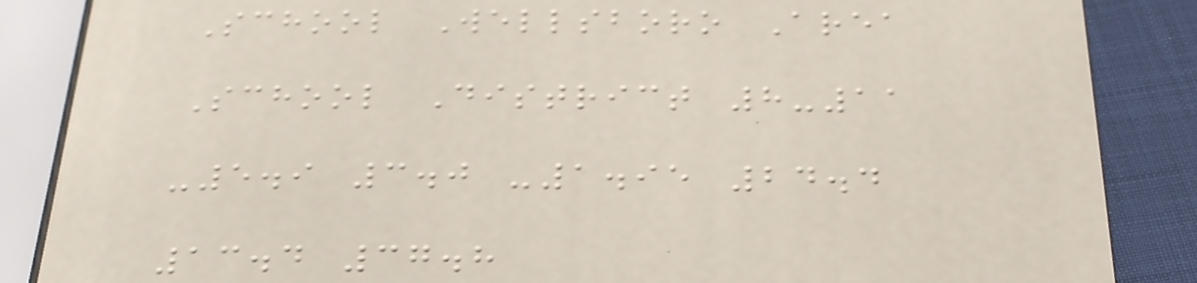School Wellsboro Area
School District 8-11
-5.9 3.0 -1.95 24.4
13.4 37.8
